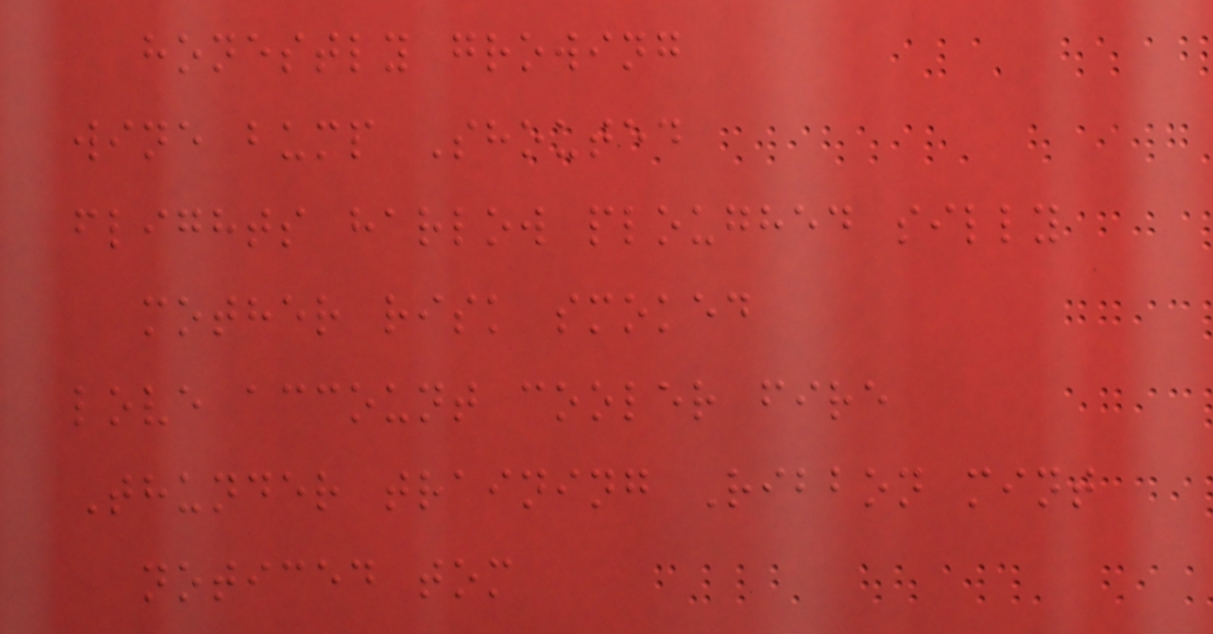honestly growing
wine bump Shouted
flights harlow ploughed silly
mother risk smoked
love account cooler fire
Thunder training Ribbon mint
noticed tom
